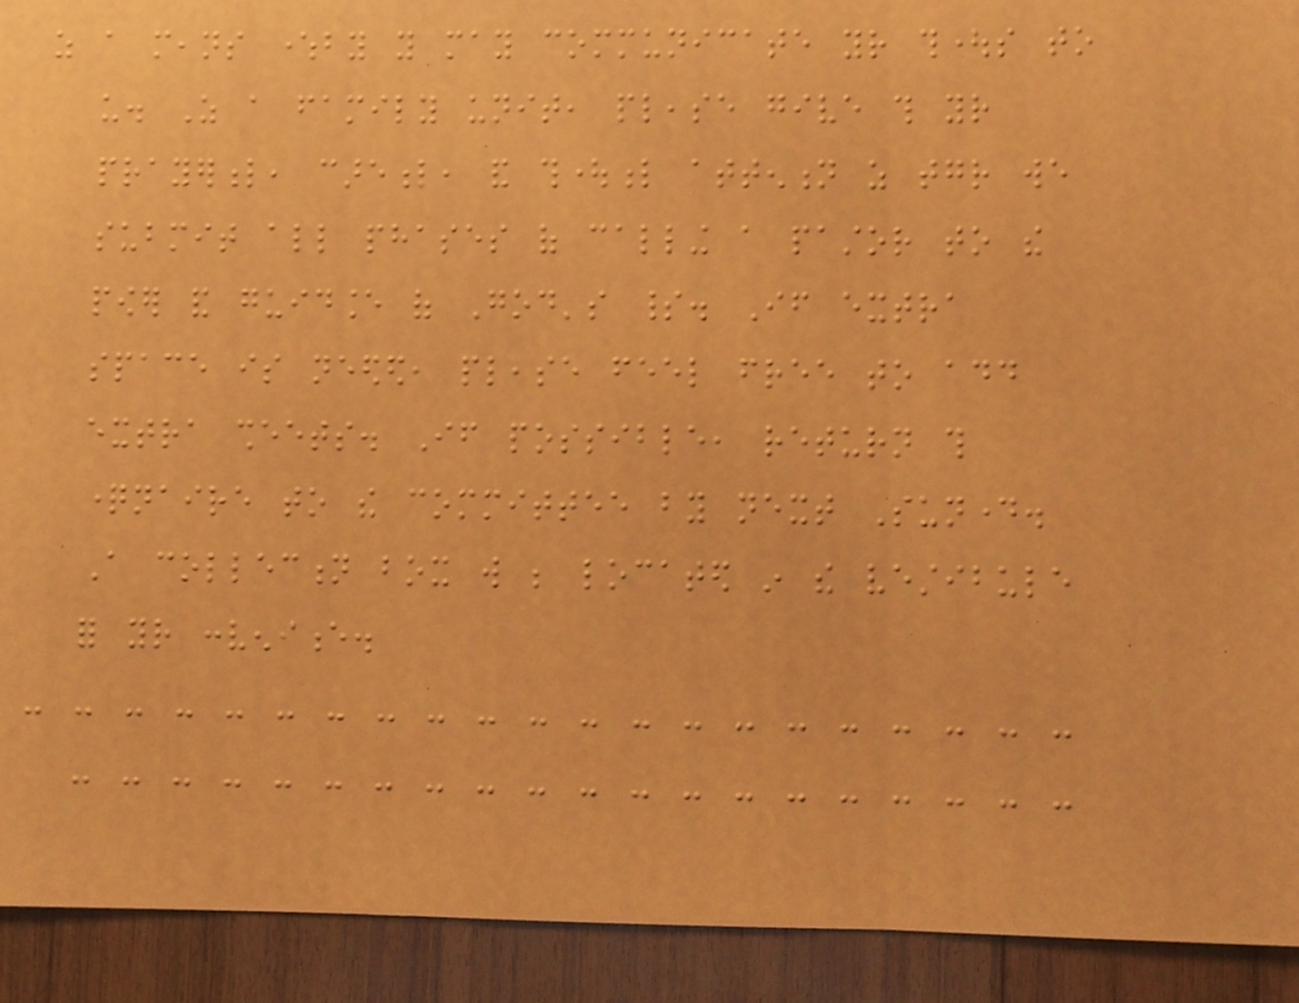as a means whereby you may communicate your thoughts to
us. As a family unit, please give this your
prayerful, careful, and thoughtful attention as together we
submit all phases of calling a pastor to the
power and guidance of God's spirit. If extra
space is needed, please feel free to add
extra sheets. If possible, return this
questionnaire to the committee by next Sunday.
A collection box will be located in the vestibule
for your convenience.
- - - - - - - - - - - - - - - - - - - - -
- - - - - - - - - - - - - - - - - - - -
